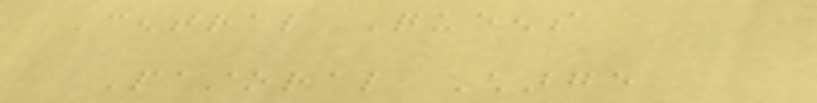Central Queens
Pastoral Charge
